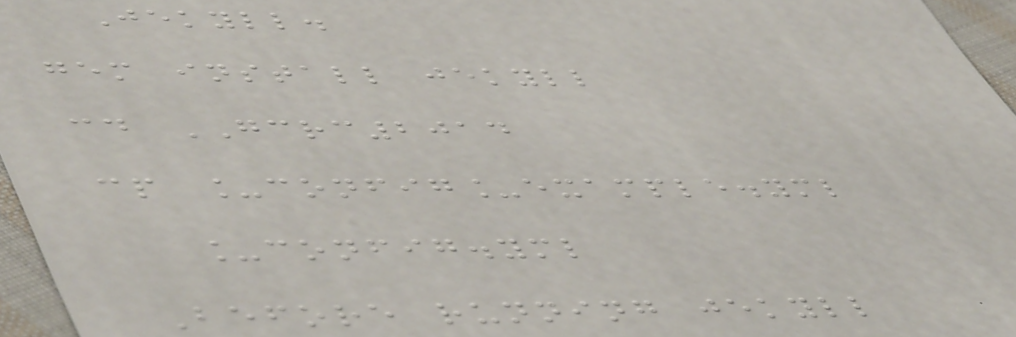Jekyll.
gem install jekyll
cd GCRC2014
cp _config_example.yml
_config.yml
Before running jekyll
